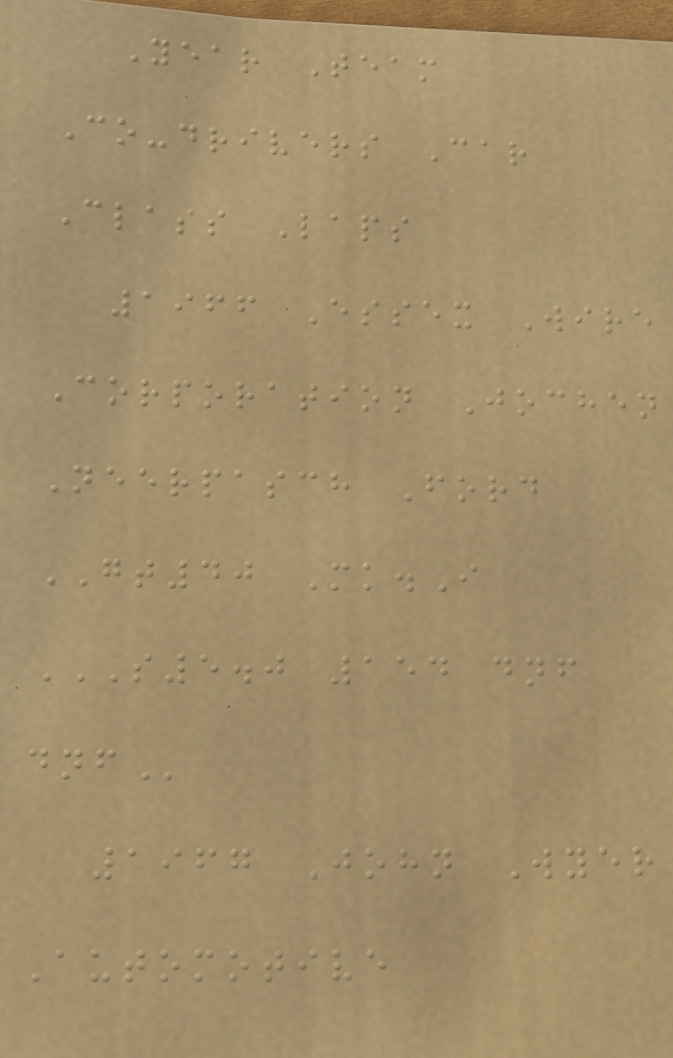Year Team
Co-drivers Car
Class Laps
1966 Essex Wire
Corporation Jochen
Neerpasch Ford
GT40 Mk.I
S5.0 154 DNF
DNF
1967 John Wyer
Automotive
